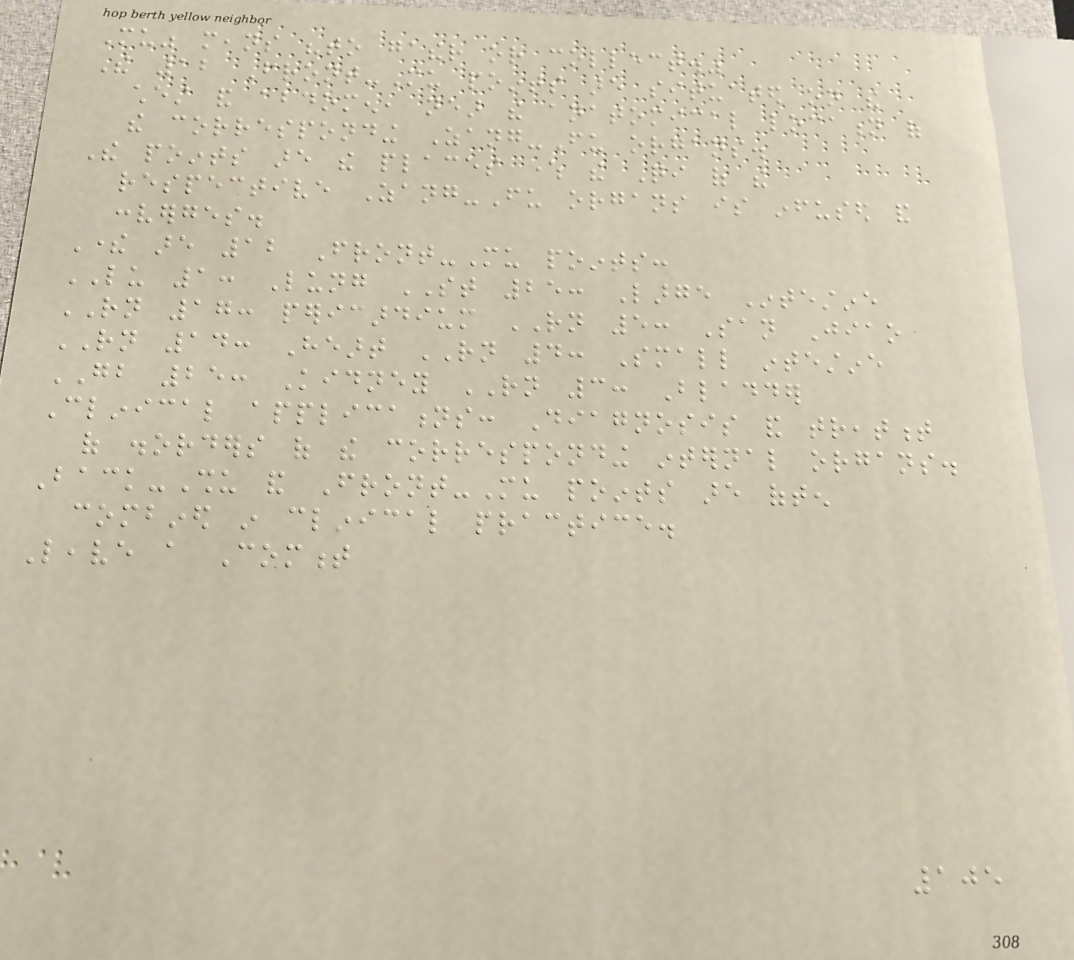Mu" means "to gather or collect."
The 12 Front-Mu points are situated on the
chest and abdomen, near the anatomical location of
the corresponding Zang-Fu organs.
The points are the places where the Qi of the
respective Zang-Fu organs is infused and
converges.
There are 12 Front-Mu points:
LU 1: Lung ST 25: Large Intestine
RN 17: pericardium RN 5: San Jiao
RN 14: Heart RN 4: Small intestine
GB 25: Kidney RN 3: Bladder
Clinical applications: Diagnosis and treatment
of disorders of the corresponding internal organs.
Back-Shu and Front-Mu points are often
combined in clinical practice.
Leave a Comment
105
